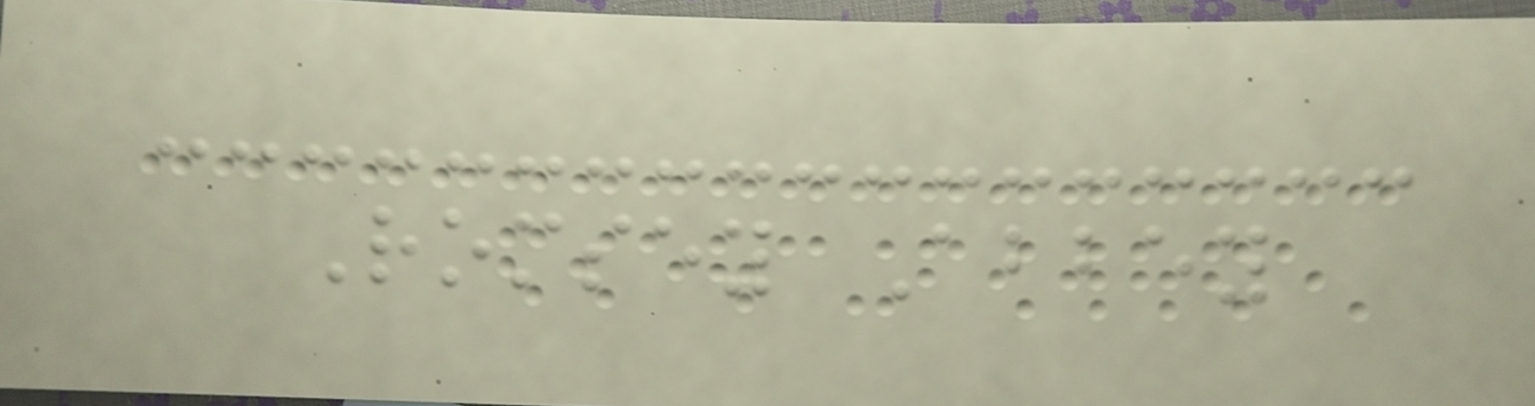Romsey Abbey
